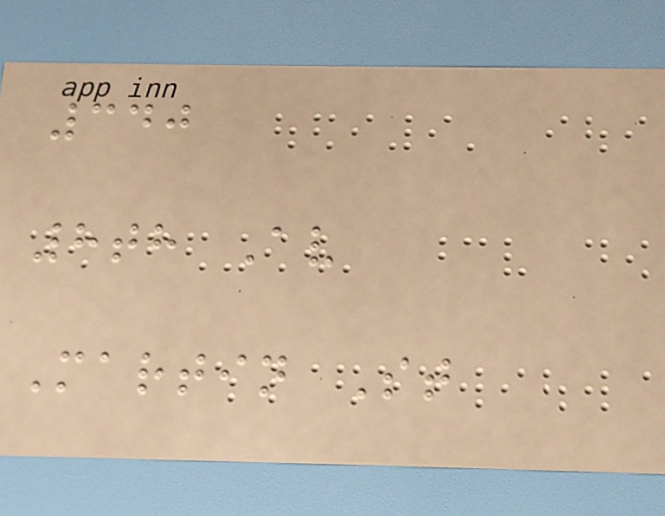340
8th Av
Martin St
